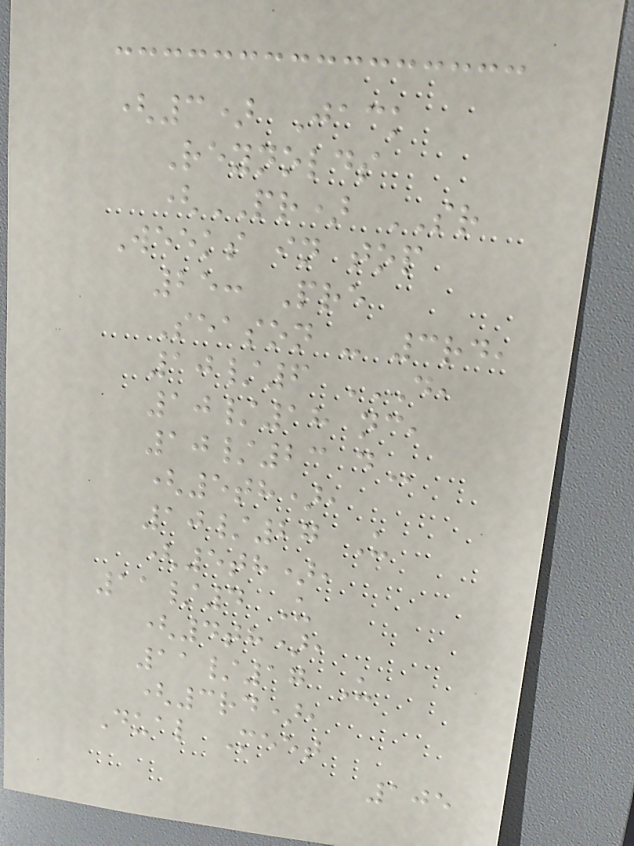(3) Jack
Reynolds
(PR) SR
Weeks in top
25: Pre
Season - 3rd,
10/6 D,
10/18 NC,
10/23 D
(5th),
10/27 U
(5th),
11/4 U
(4th),
11/17 U
(3rd),
Dual Meet
105
